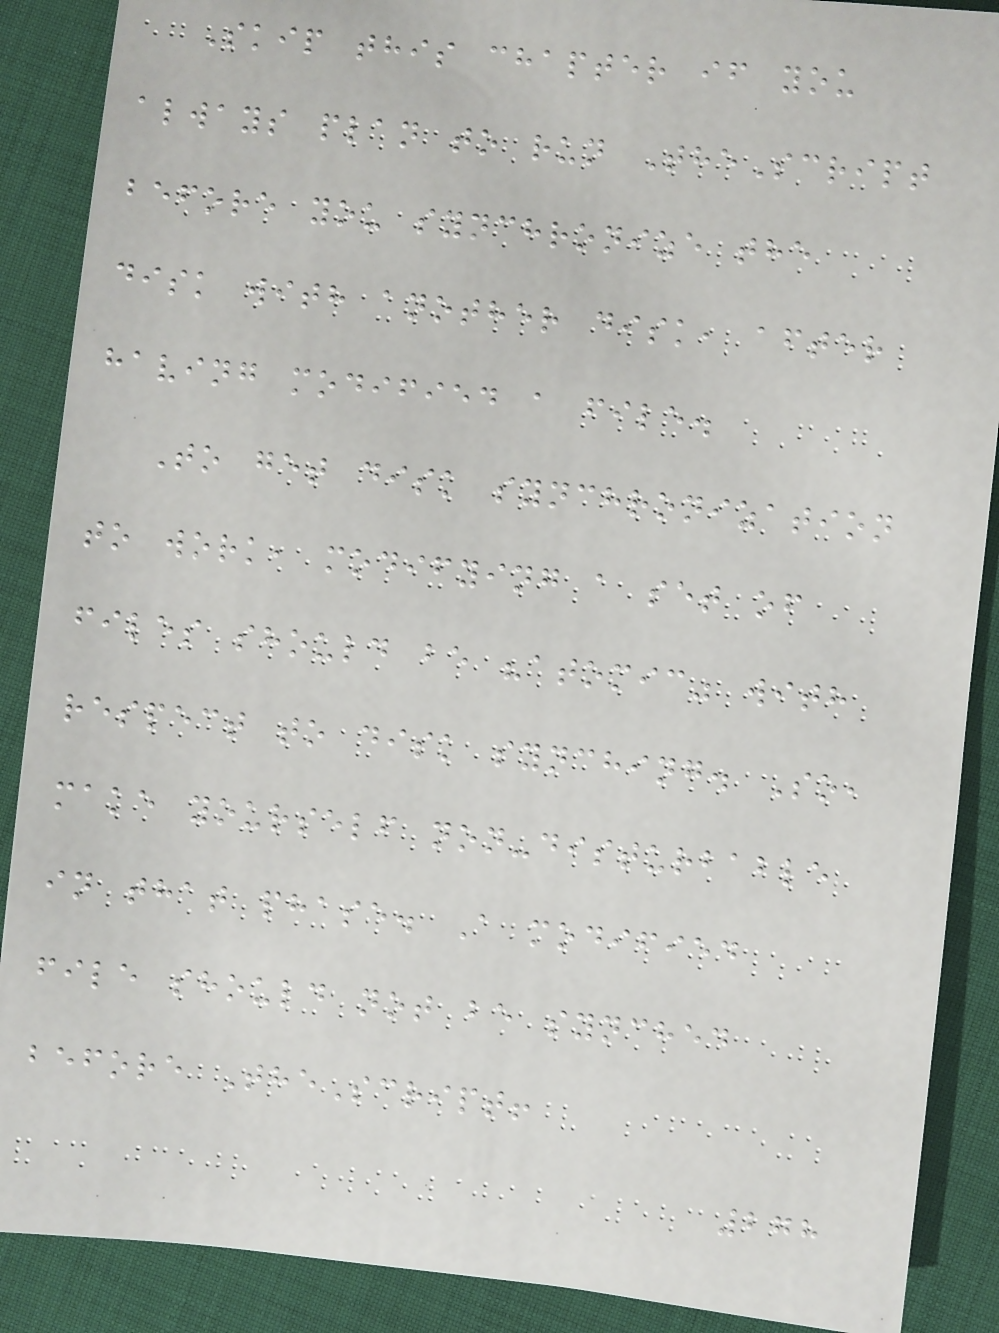Skip this chapter if you
always plan to run TheScript
before you synchronize the
disk with another disk, after
having modified a file.
To get disk synchronization
to work, modifying a set of
files should be "atomic" with
respect to disk synching. So,
make yourself non-disturbable
in that phase. A modified
file should not be synched
before TheScript!
278
